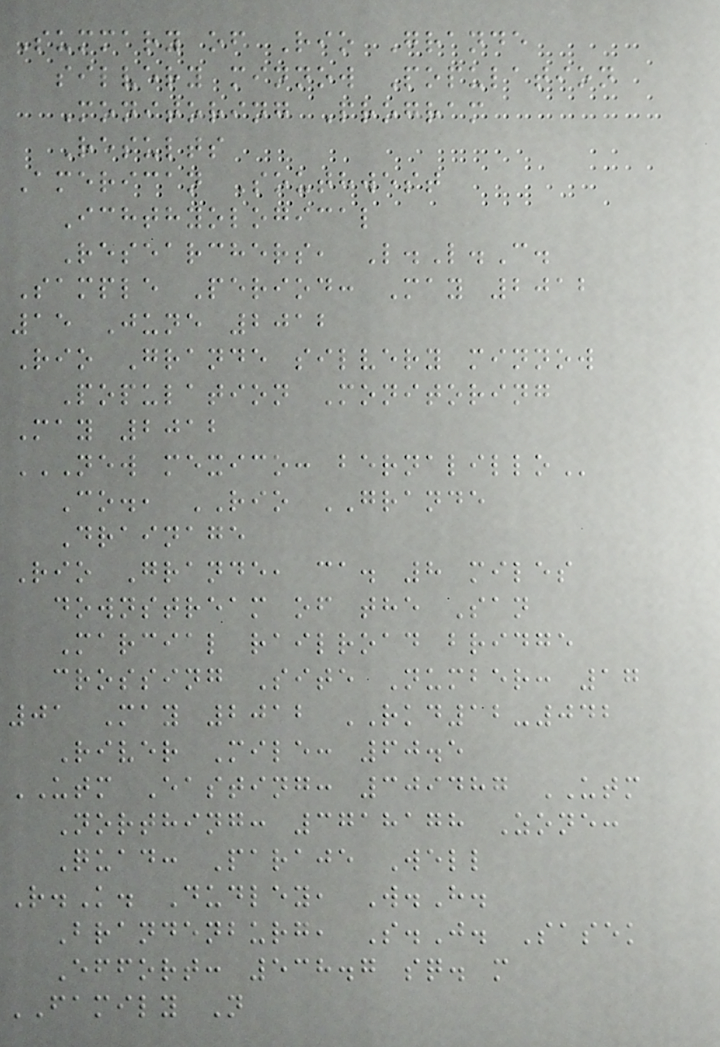Summary of Rio Grande
silvery minnow Population
Monitoring Program
Results
American Southwest
Ichthyological
Researchers, L.L.C.
Sample Period: May 2012
15 June 2012
Rio Grande silvery minnow
Population Monitoring
May 2012
NEW MEXICO: BERNALILLO
Co., RIO GRANDE
Drainage
Rio Grande, ca. 8 miles
downstream of the San
Marcial railroad bridge
crossing Site Number: 17
01 May 2012 RKD12-042
River Mile: 60.5
UTM Easting: 309487 UTM
Northing: 3718178 Zone:
Quad: Paraje Well
R.K. Dudley, W.H.
Brandenburg, S.J. Sasek
Effort: 538.7 sq. m
FAMILY N
